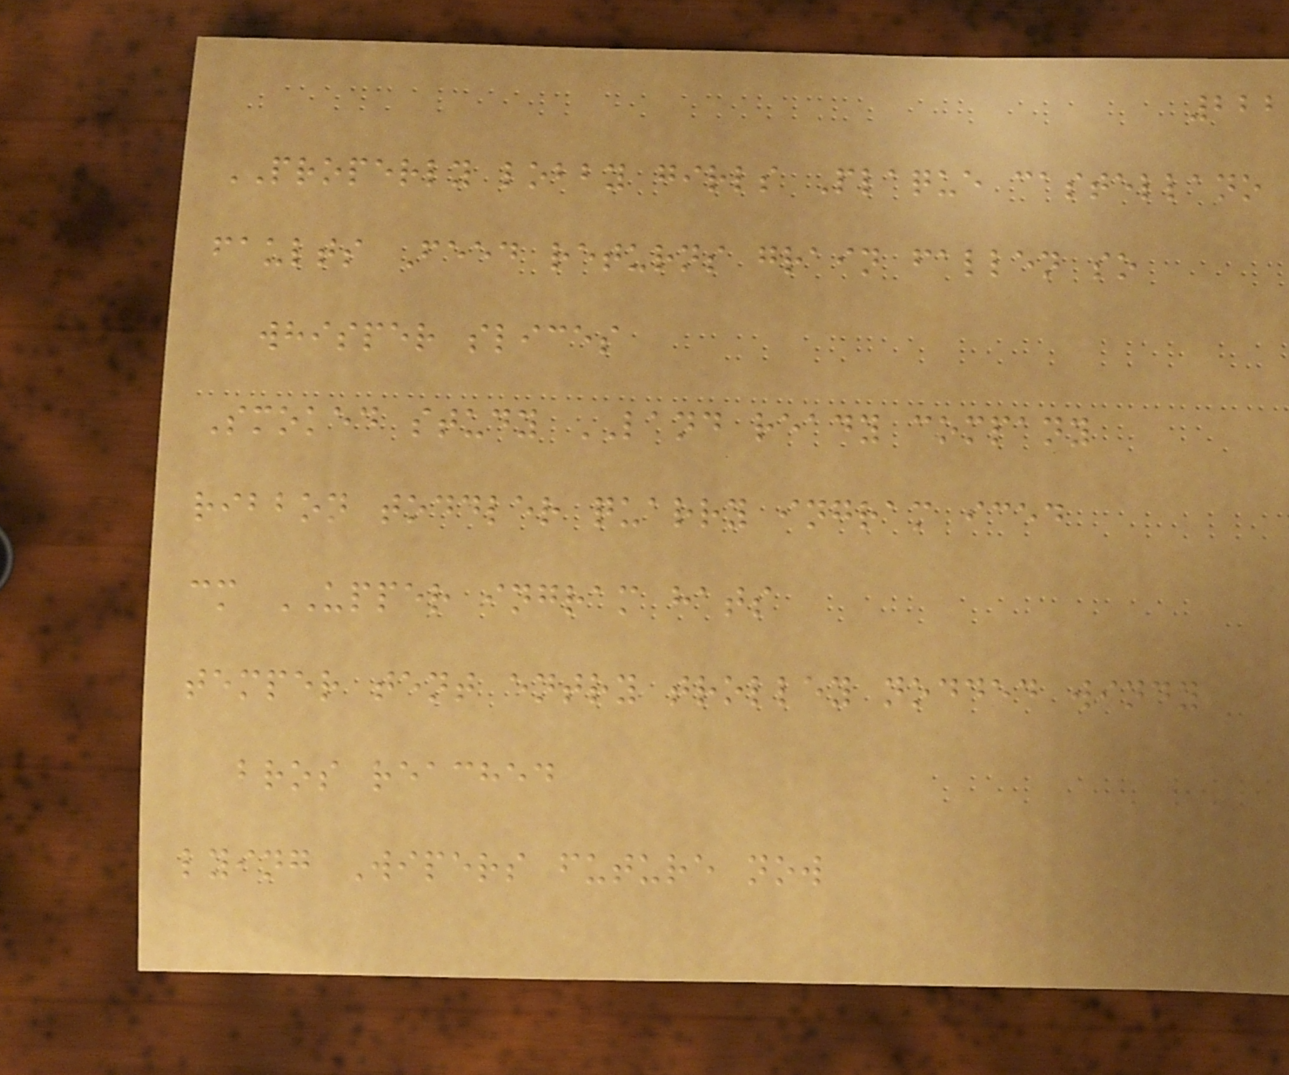222
PROPERLY lobby girls Plaque castellano
faults Feed returns grain fallen so
whisper slices
Smoked study LAND ready company
ribbon toddler quarry ingram iced
cm UPPER ingram hats
temper tent entry trolley nodded windy
bros reached
lying Wipers future now
